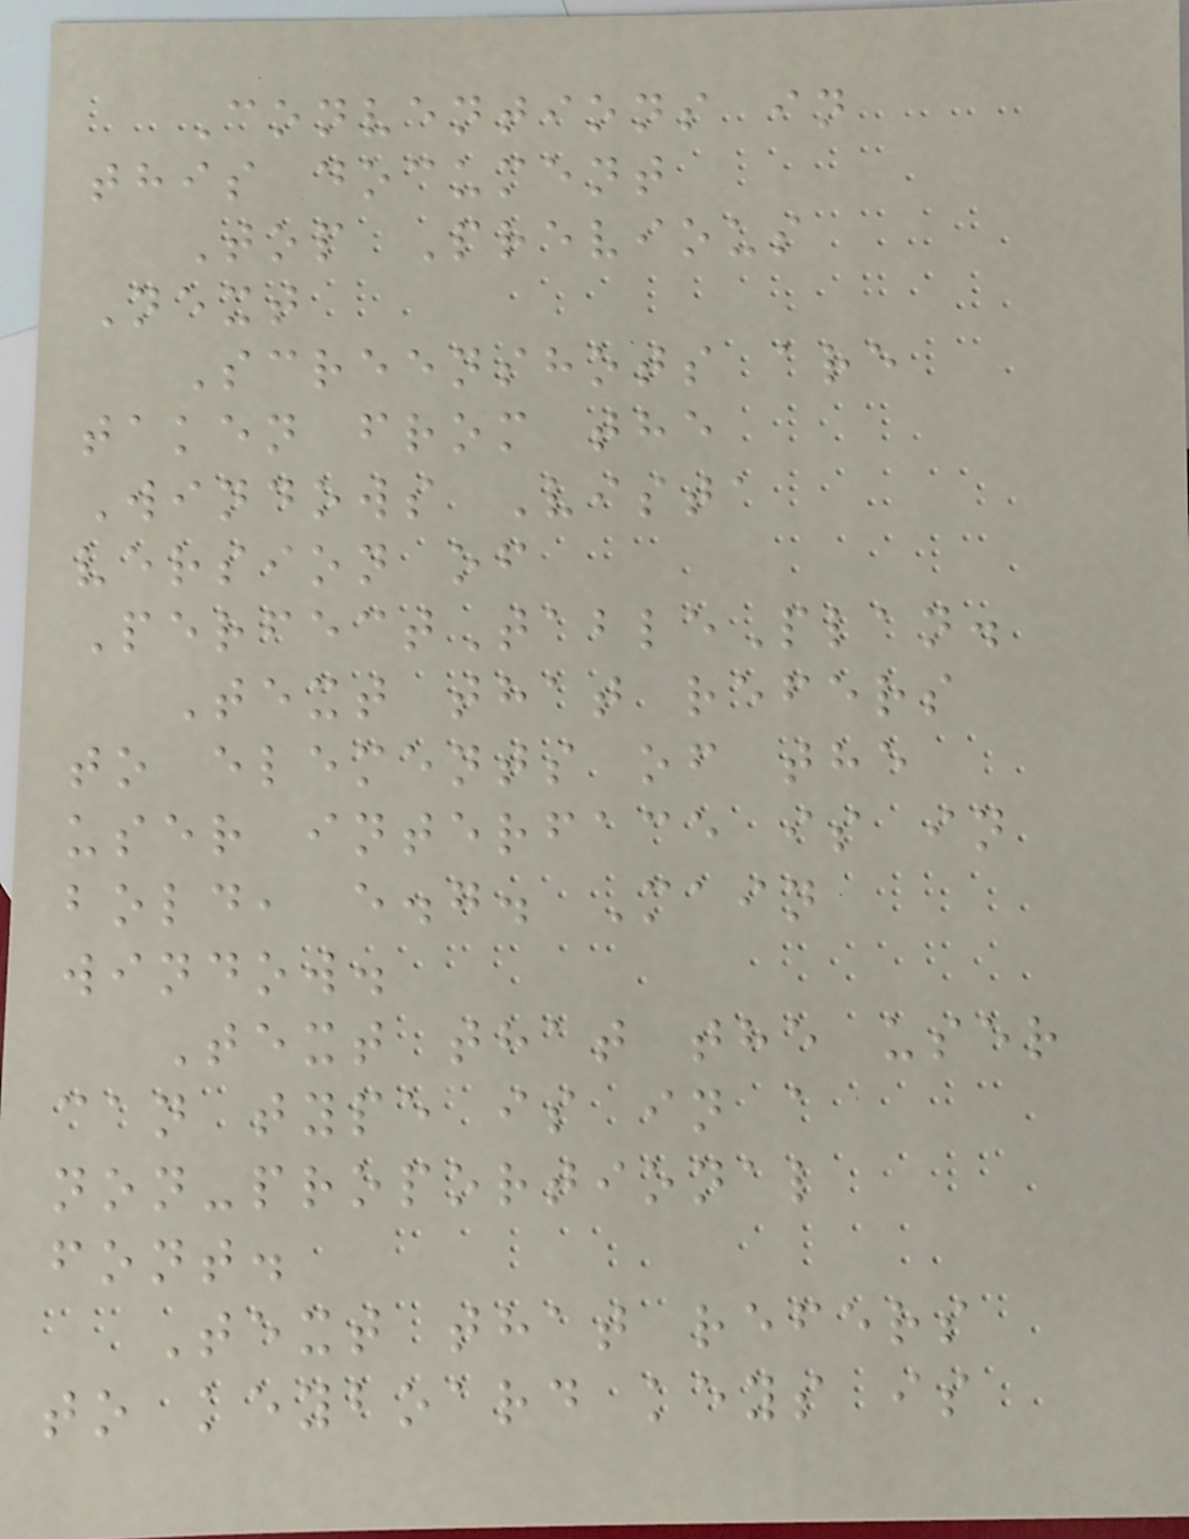Conventions in
this document
Top Previous
Next
Screenshots are
taken from the
Windows Vista
version of
PerfectTablePlan.
Text that refers
to elements of the
user interface is in
bold, e.g. Main
window.
Text that the user
can type is in a
non-proportional
font.
Text that refers
to keyboard keys is
